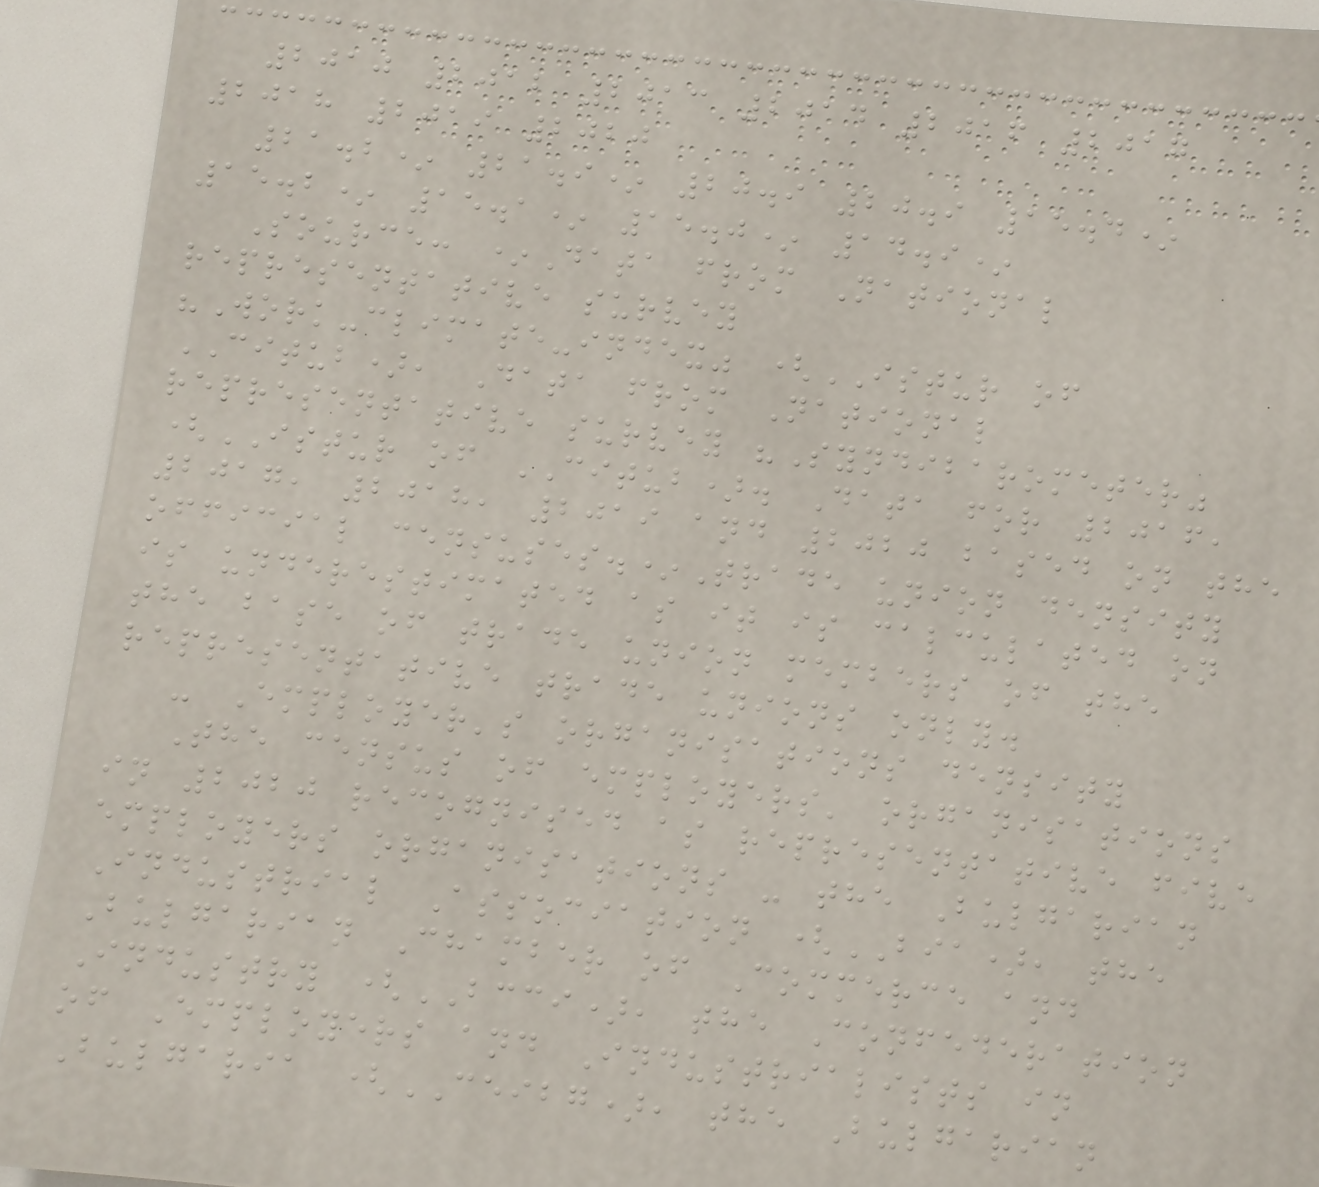2010 2012 2013 2014 2016 2017
2018 2019 2020
21.2* 21.9* 20.9 20.9 15.4*
15.2* 15.1* 15.0* 14.9*
Source: *Data from National
representative survey
"Work-climate-index" (ISTUR of
CITUB), Data from National
representative survey "Syndibarometer"
(ISTUR of CITUB). Data for 2016,
2017, 2018, 2019 and 2020 based on the
official censuses.*Trade union density
is underestimated as it is calculated on
the base of trade union members of the
representative trade unions only.
- Employer's organisations density
The census of employers' organisations
in 2020 recognised as representative five
employers organisations - the Bulgarian
Industrial Association (BIA), the
Bulgarian Chamber of Commerce and
Industry (BCCI), the Confederation
of Employers and Industrialists in
Bulgaria (CEIBG), the Bulgarian
